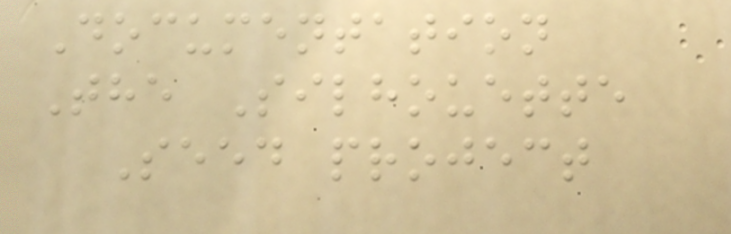Documentation
The Silhouette
Seed project
